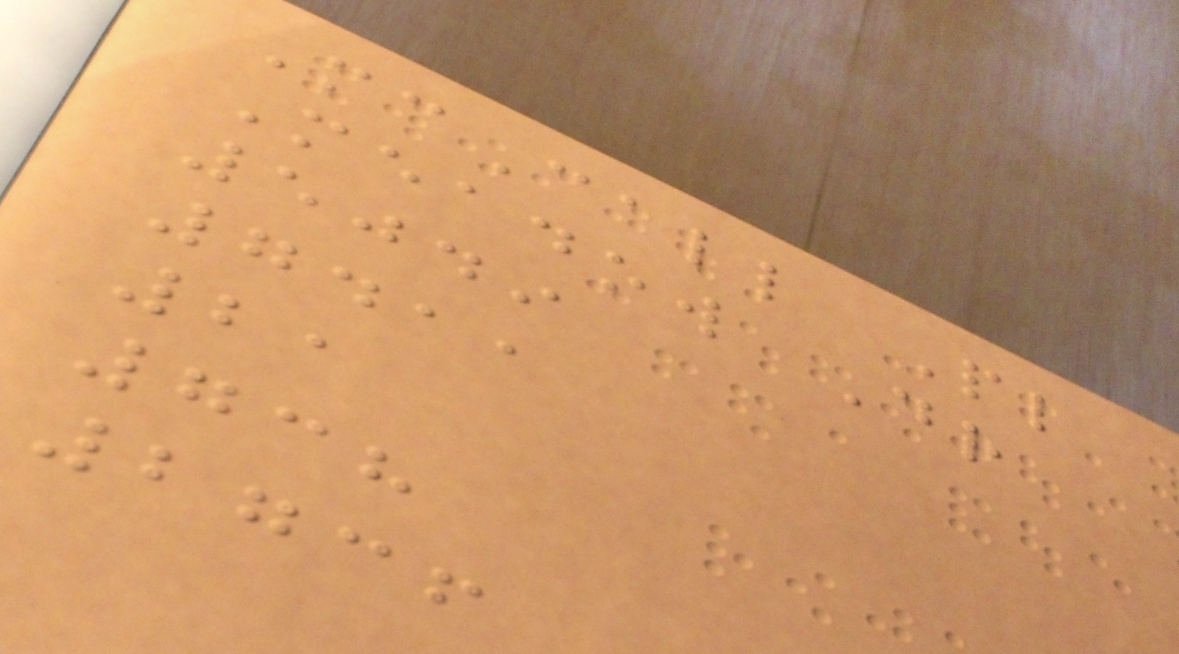McCall Pl
Meadow Dr
5049
7411
21
738
2736
